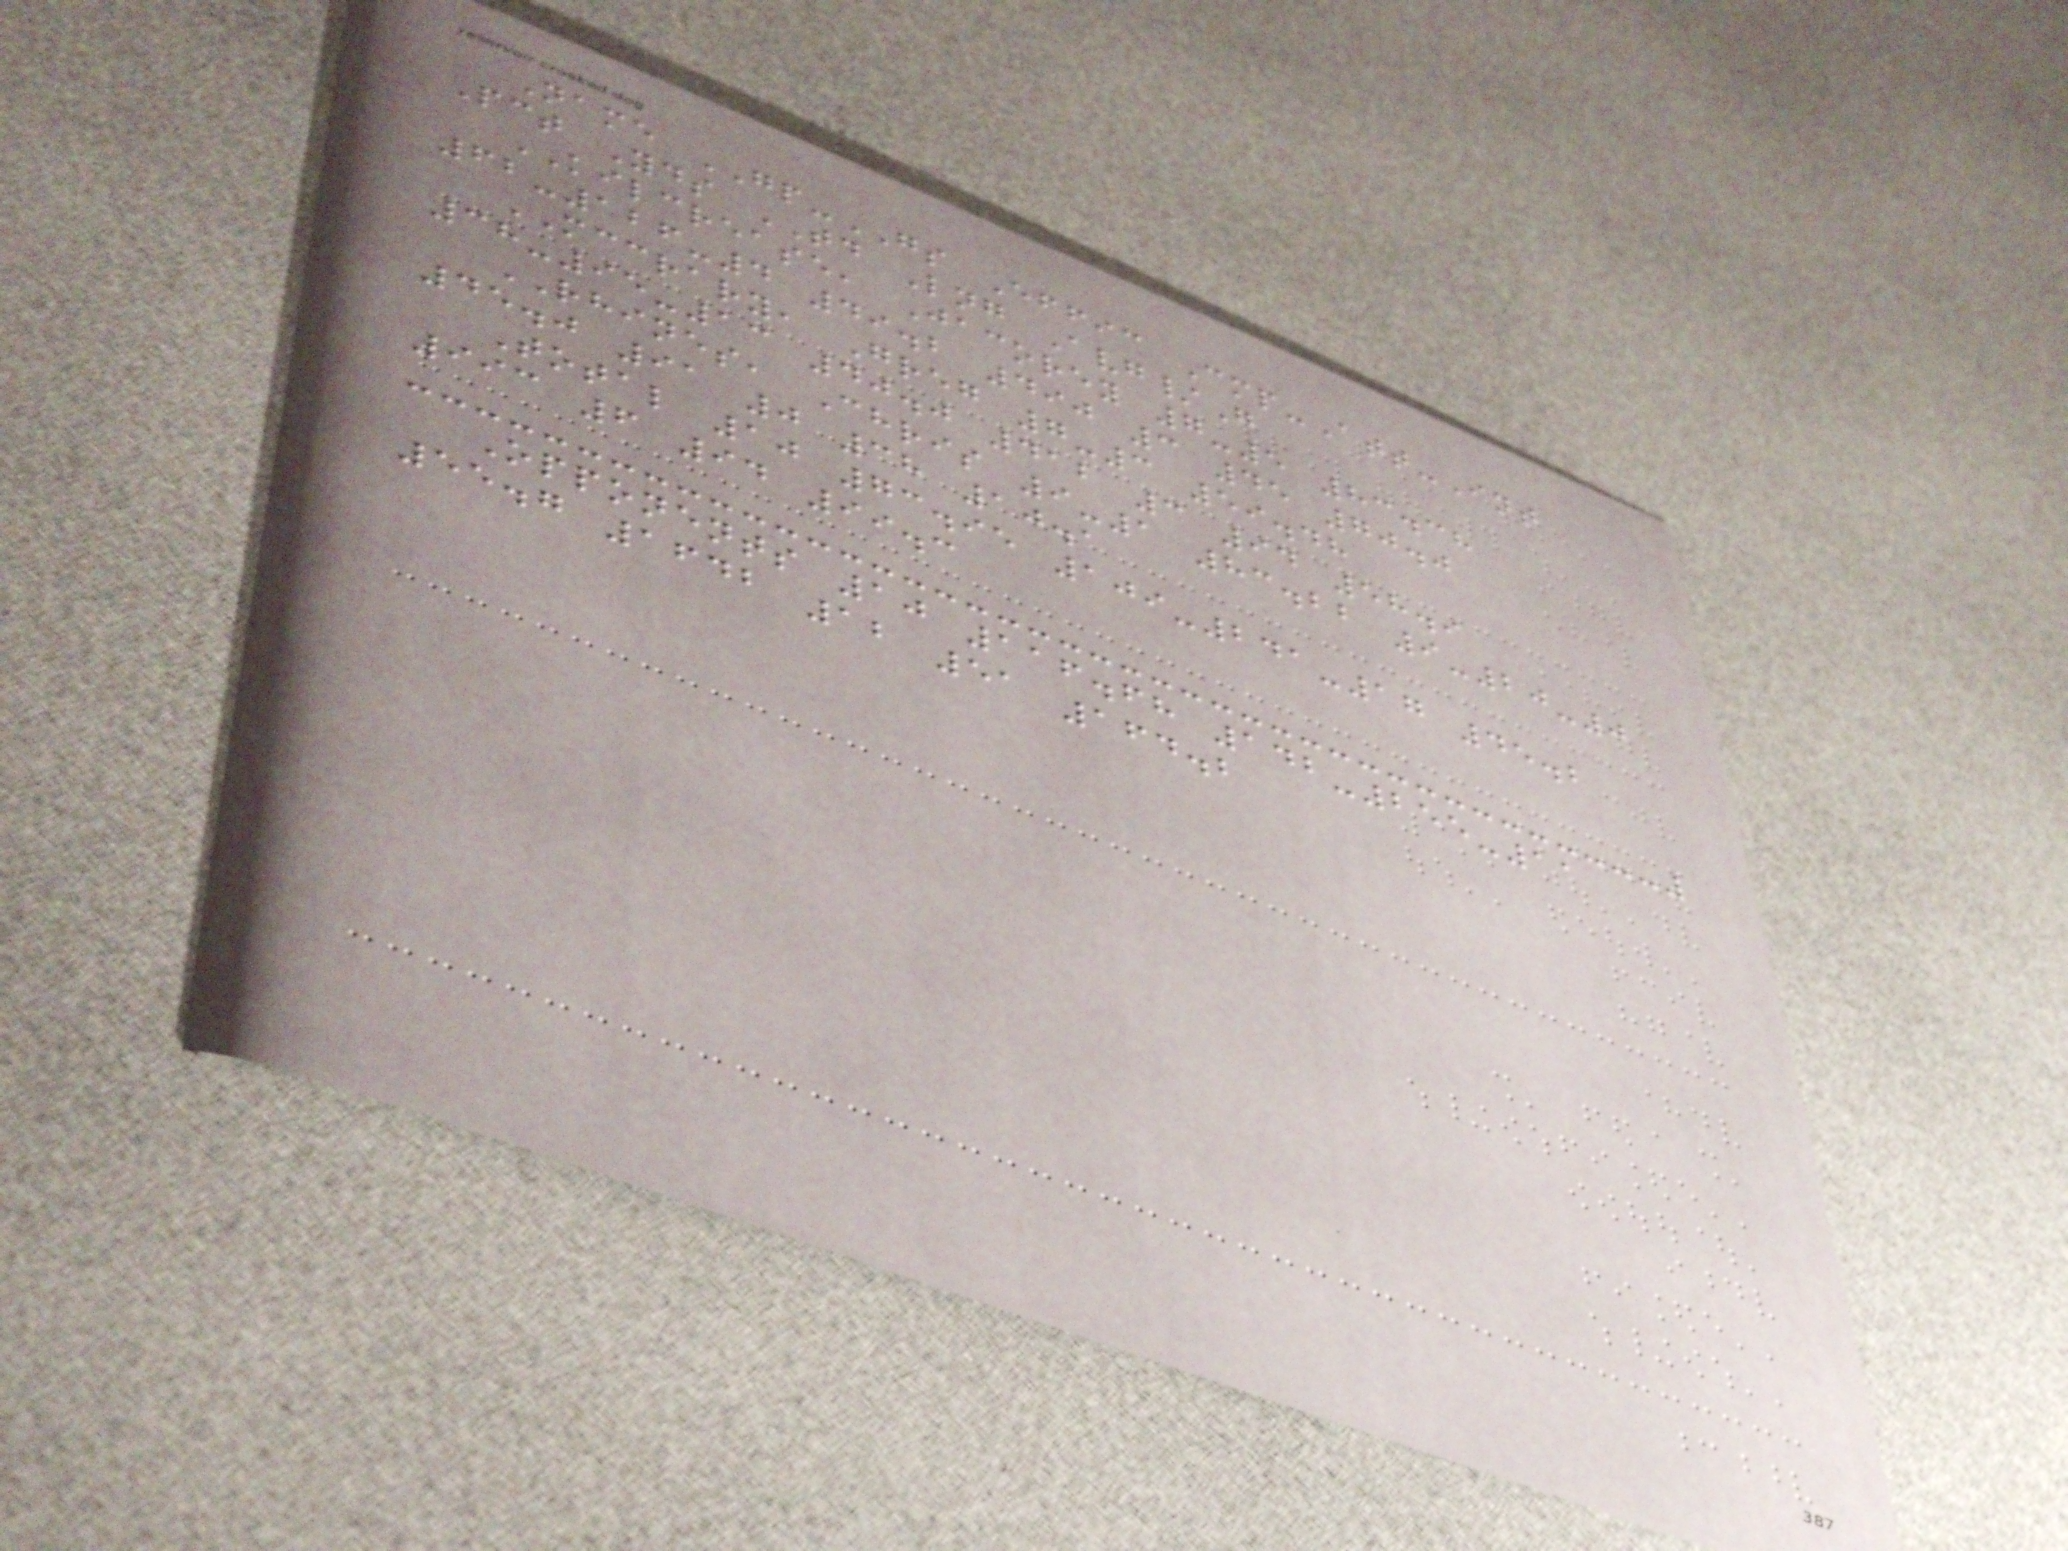Name GP-GS Effic Cmp-Att-Int
Pct Yds TD Lng Avg/G
KILCREASE, Jacorey 7-5 83.38
62-126-4 49.2 490 3 45 70.0
MCCRARY, Greg 7-3 59.48
38-95-13 40.0 412 3 94 58.9
RHINES, Chris 9-1 83.22 9-20-0
45.0 91 0 38 10.1
Total 10 73.95 109-241-17 45.2
993 6 94 99.3
Opponents 10 116.68 142-255-11
55.7 1642 12 51 164.2
